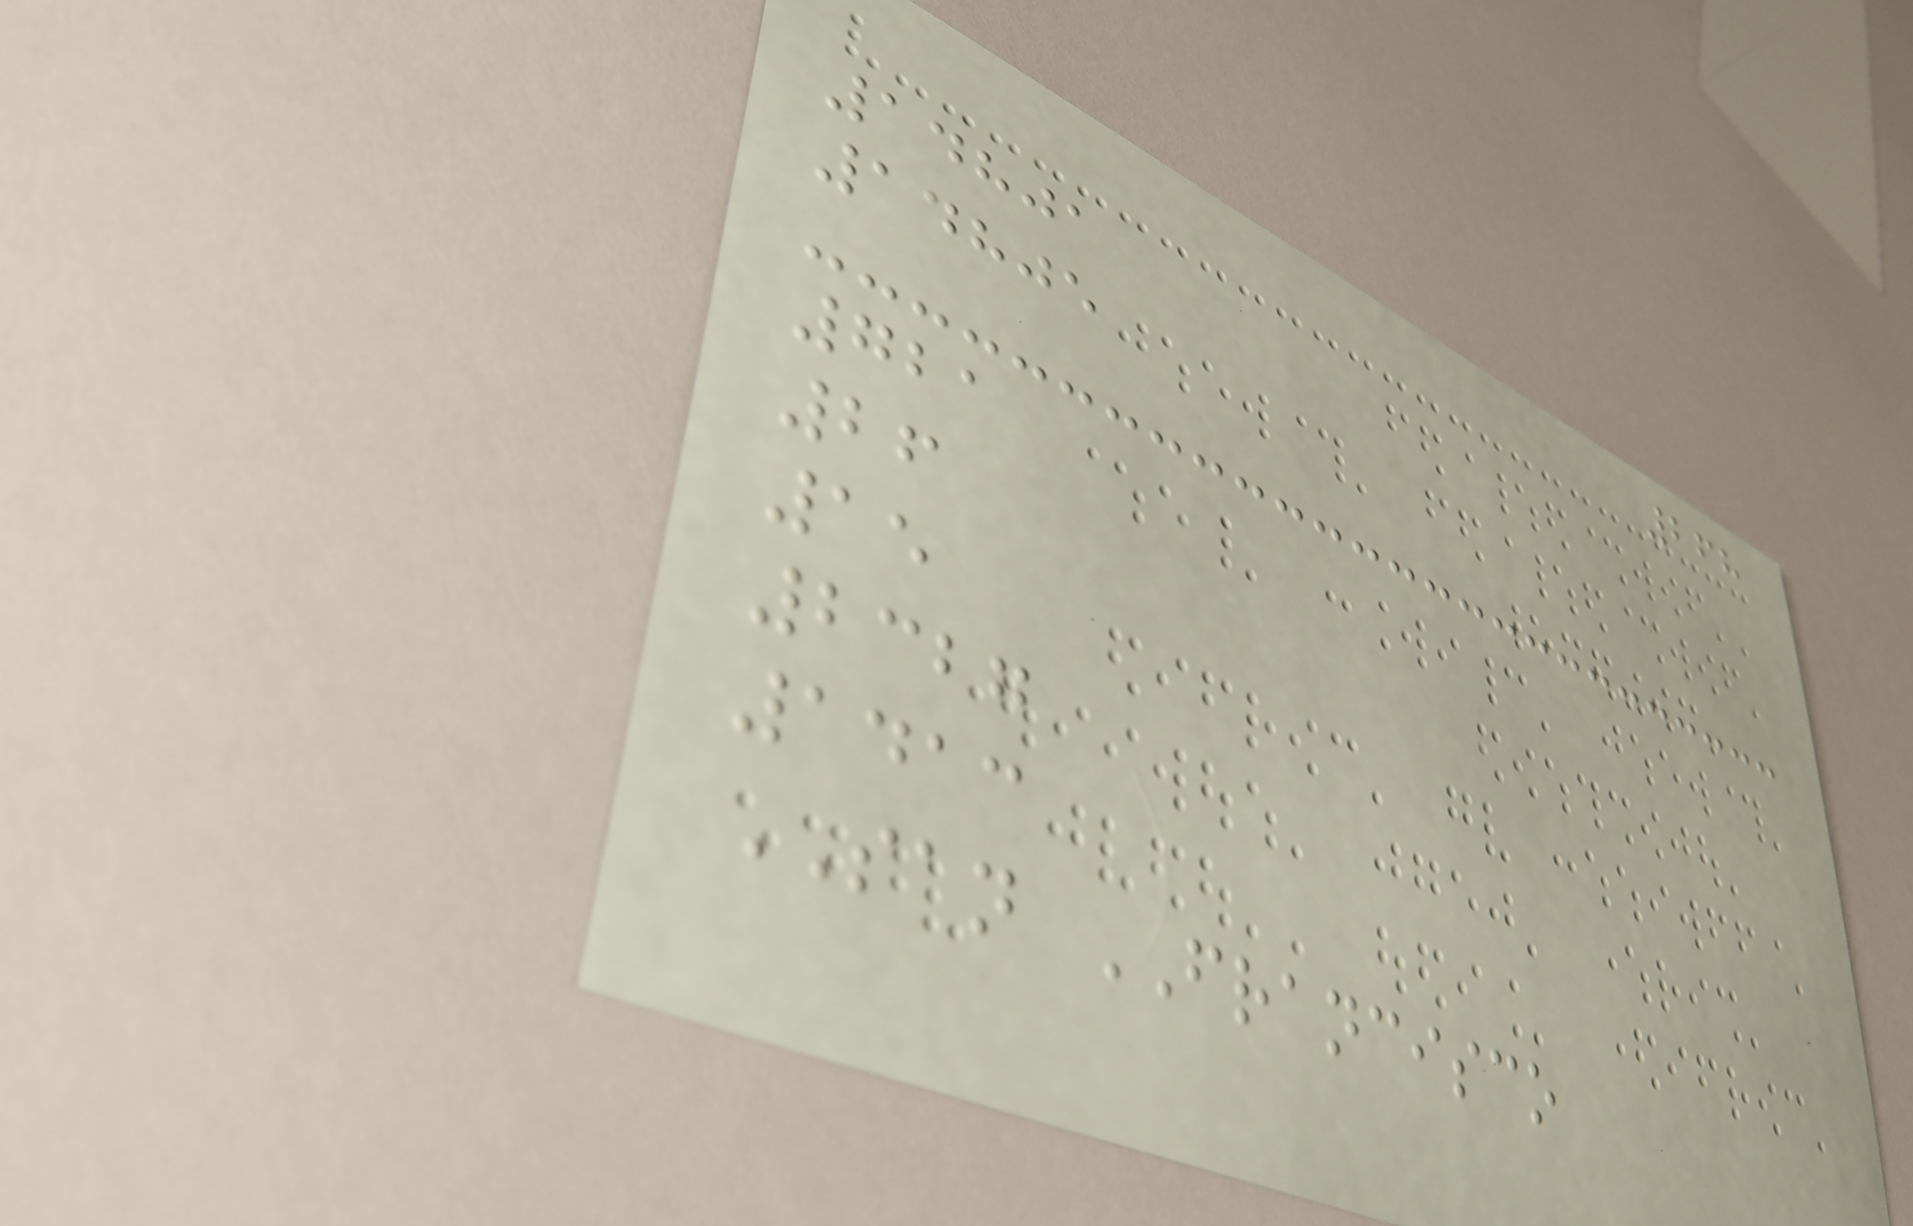268
14801
14805
721
26
15
2327
1413
SAN FRANCISCO
